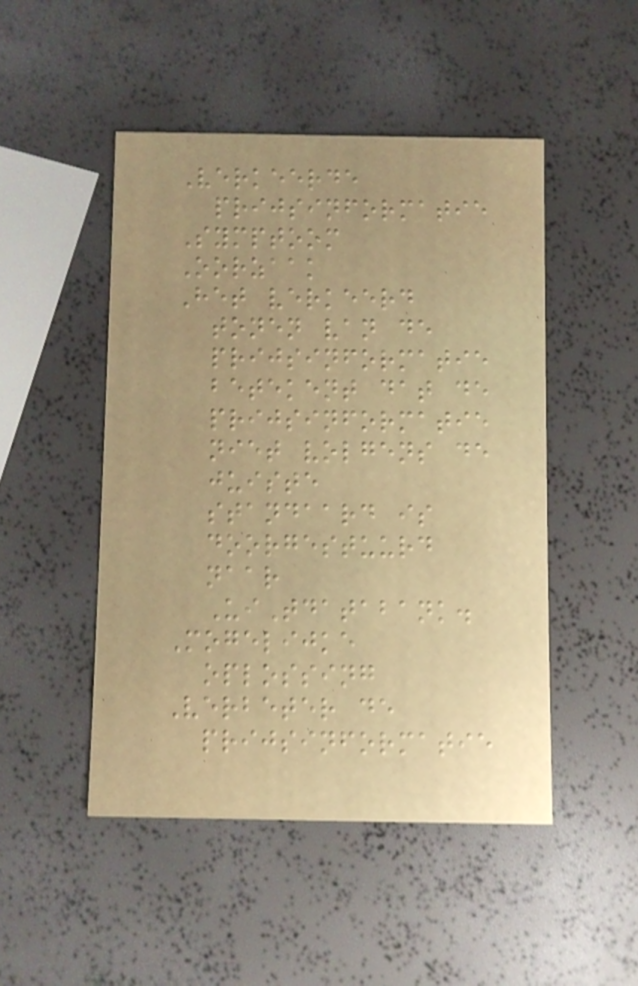Verkeerde
prijsinformatie
Symptoom
Oorzaak
Het verkeerd
tonen van de
prijsinformatie
betekent dat de
prijsinformatie
niet volgens de
juiste
standaard is
doorgestuurd
naar
UiTdatabank.
Mogelijke
oplossing
Verbeter de
prijsinformatie
